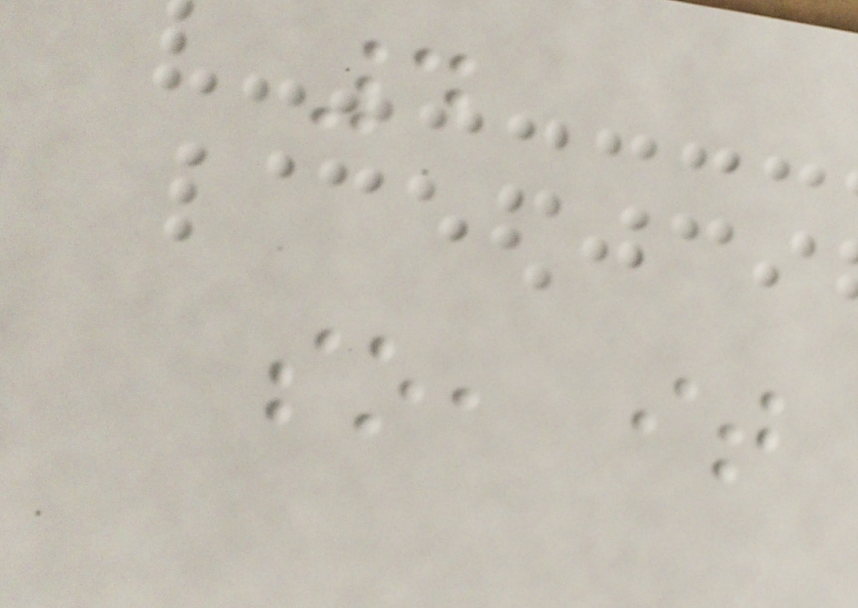4
so, it
